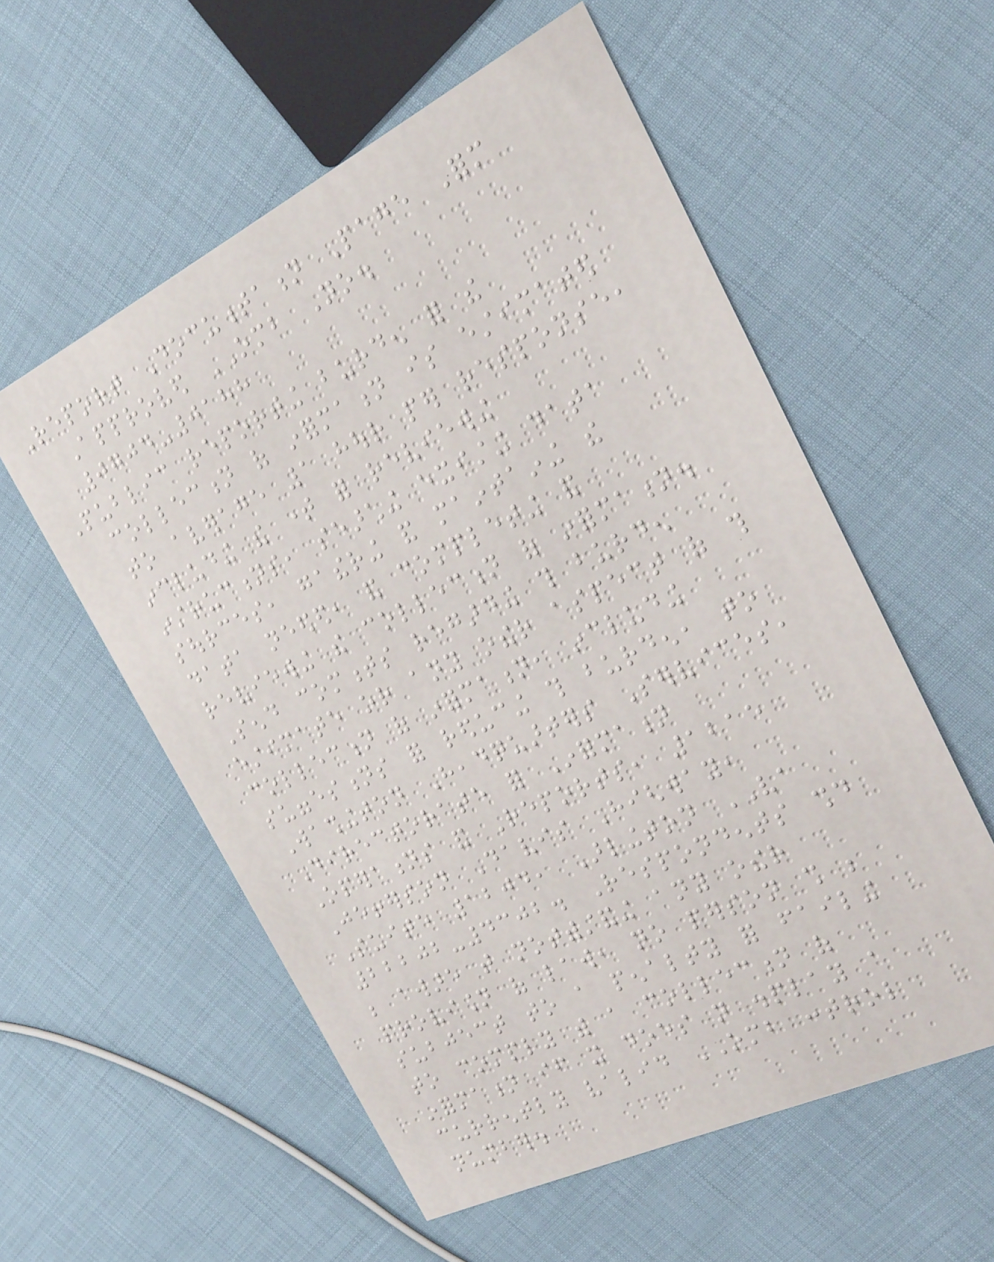Report Documentation Page Form
Approved OMB No.
0704-0188
Public reporting burden for the
collection of information is estimated
to average 1 hour per response,
including the time for reviewing
instructions, searching existing data
sources, gathering and maintaining the
data needed, and completing and
reviewing the collection of information.
Send comments regarding this burden
estimate or any other aspect of this
collection of information, including
suggestions for reducing this burden, to
Washington Headquarters Services,
Directorate for Information
Operations and Reports, 1215
Jefferson Davis Highway,
Suite 1204, Arlington VA
22202-4302. Respondents should
be aware that notwithstanding any other
provision of law, no person shall be
subject to a penalty for failing
to comply with a collection of
information if it does not display a
currently valid OMB control
number.
